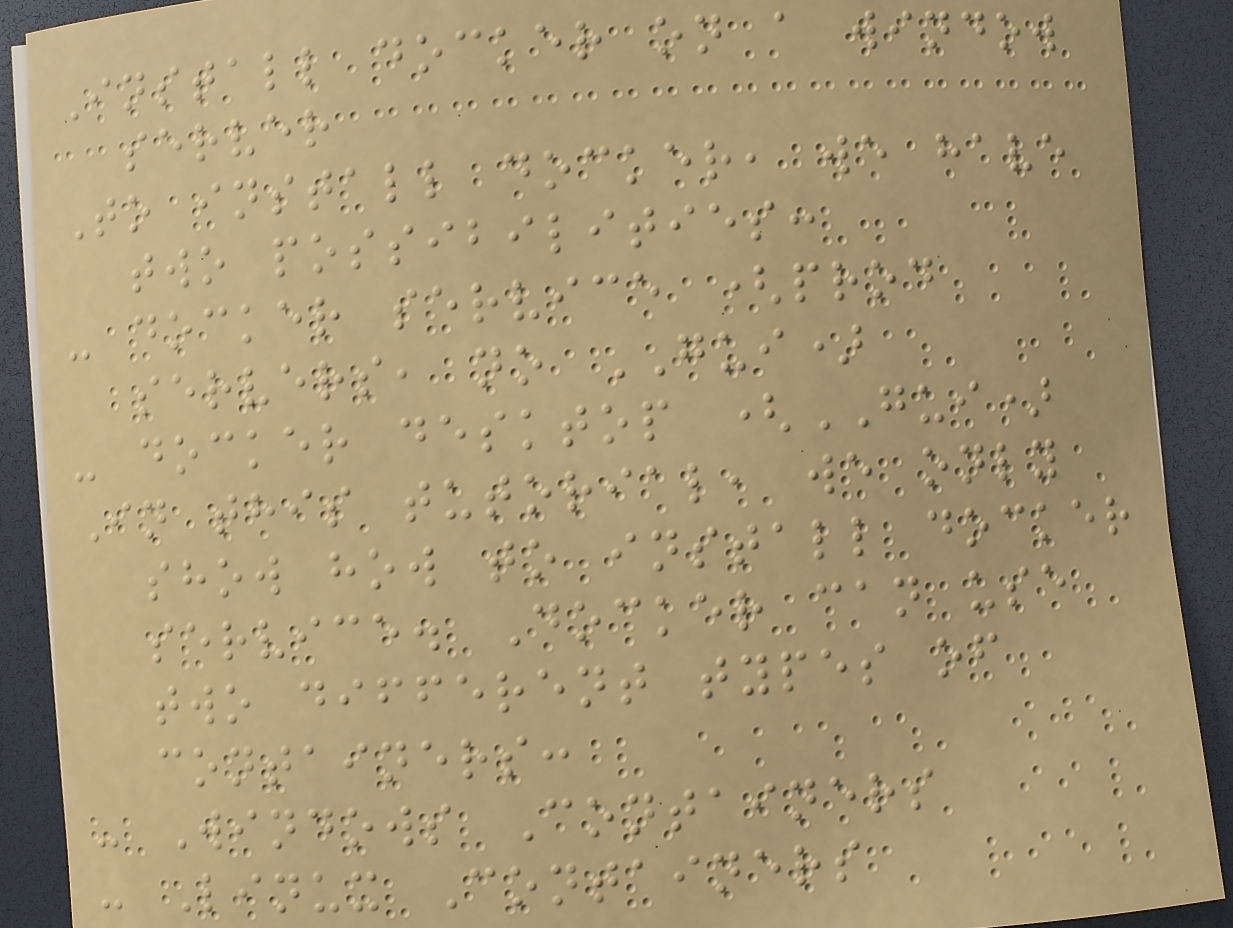Install docker on a window
server
To install docker, we have
two possibilities:
- docker service (prod
servers, no GUI)
- docker desktop (GUI)
In this tutorial, we only
show how to install docker
service. Docker can use
two different types of
containers:
- Windows Containers
- Linux Containers
